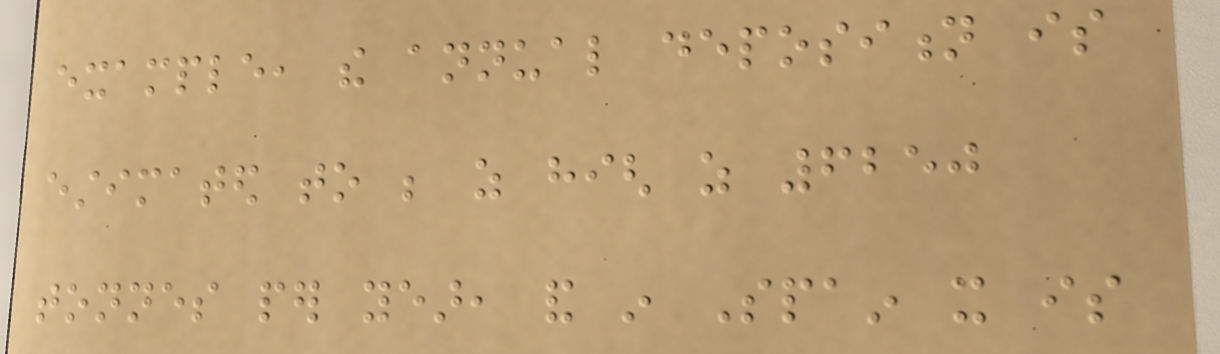example, the annual deposition is
estimated to be as high as 6250
tonnes per year, and in Spain it is
